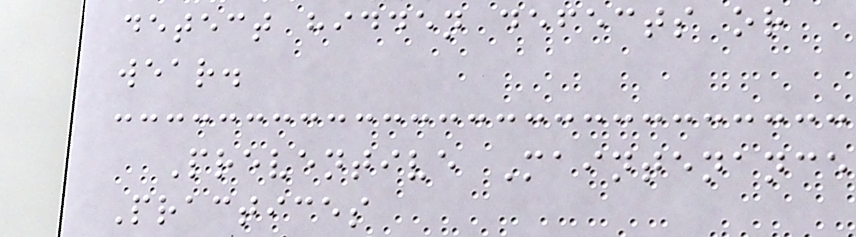detect hidden defects or
wear.
Preventive Maintenance
Practices
